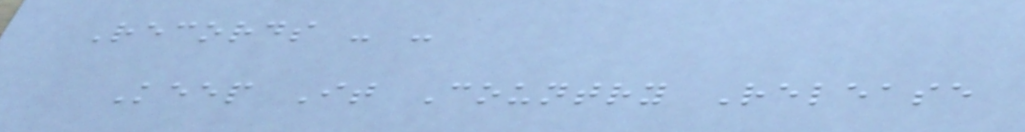Records - -
Keep It Country Release
